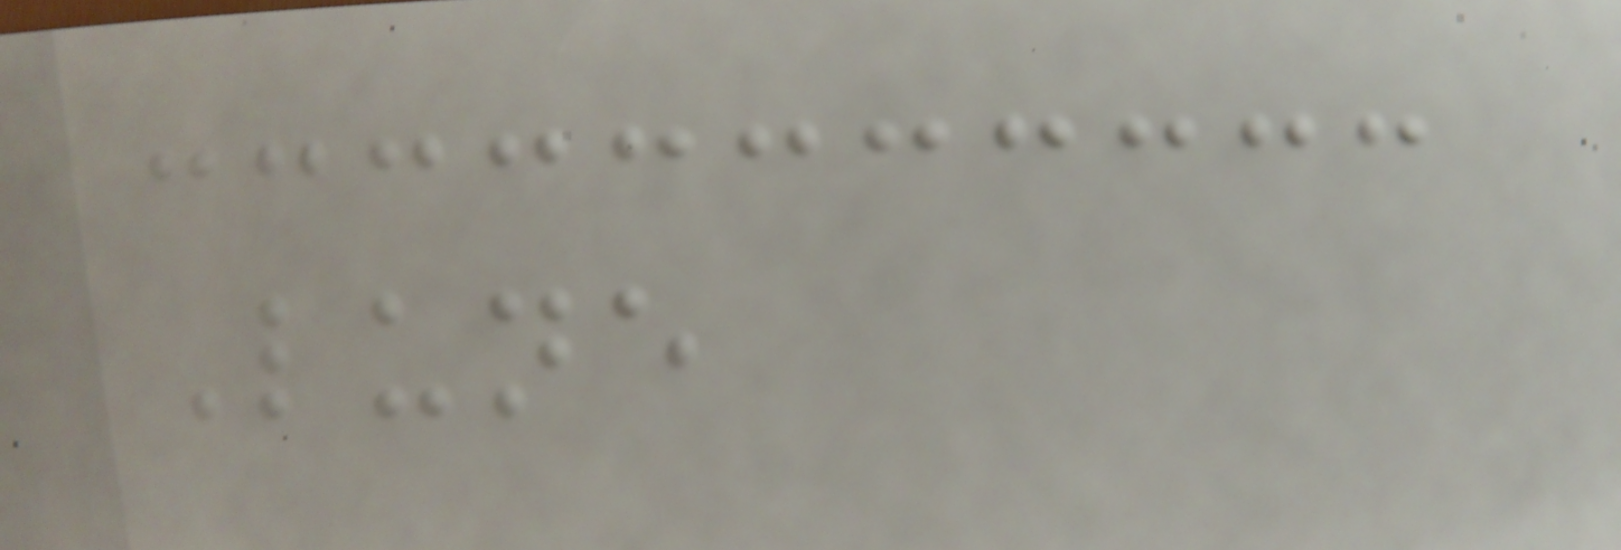Lune
